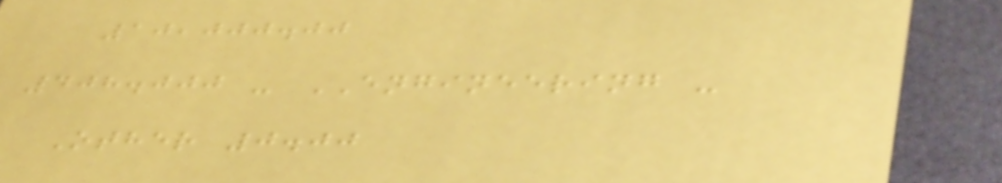10,000.00
408.000 - ENGINEERING -
Other 0.00
